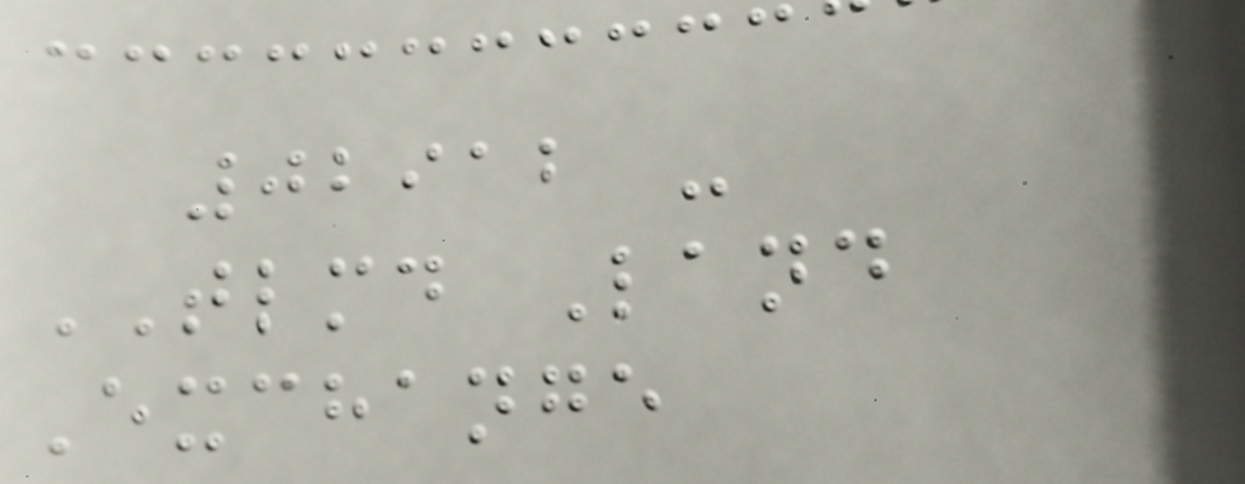02912 -
TLMD Land
Exchange
